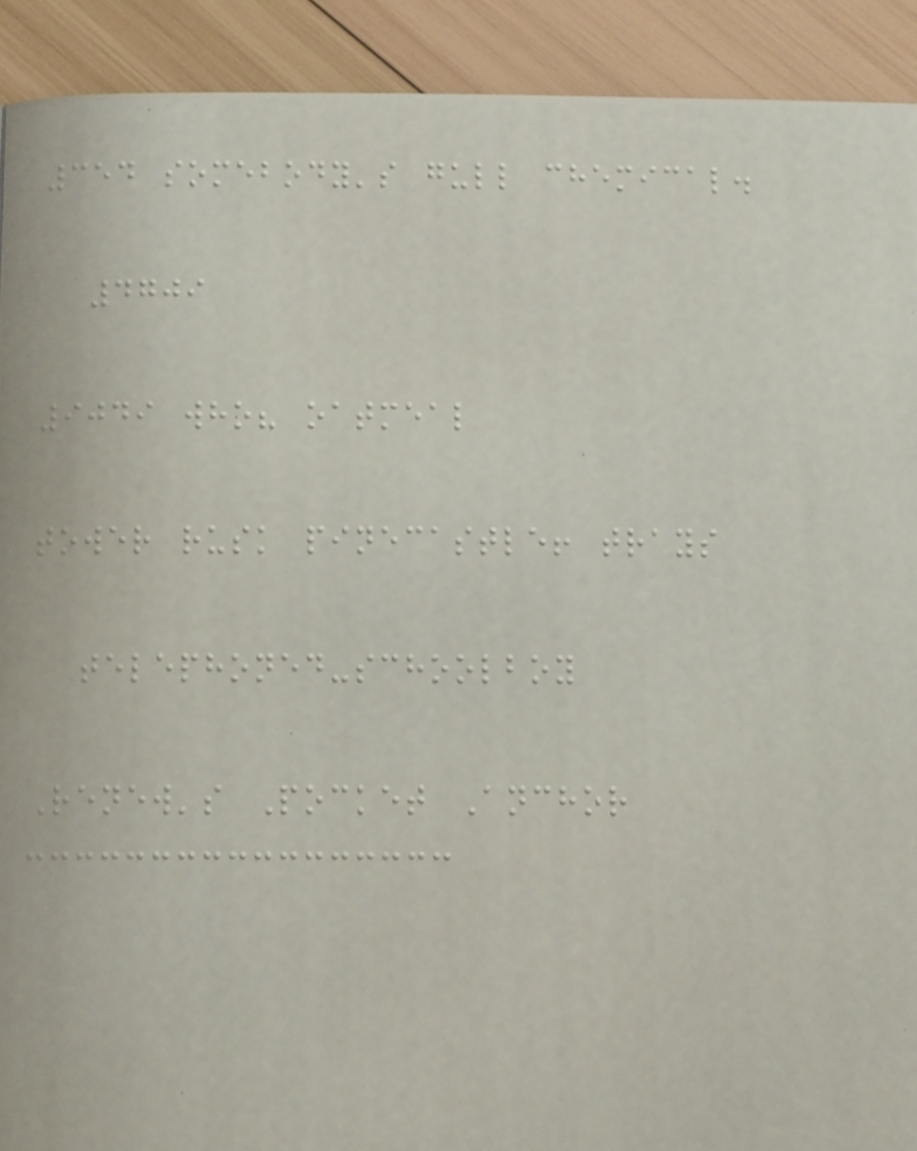354 somebody's gull chemical.
4709
9049 who? oatmeal
tower rusk pinecastle! trays
telephoned-schoolboy
Renew's Pocket Anchor
